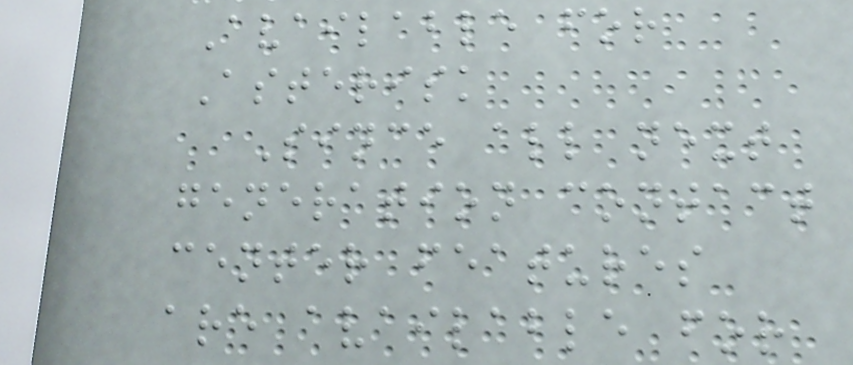Available for
Asterisk
Since all next
generation contact
center features
are available for
